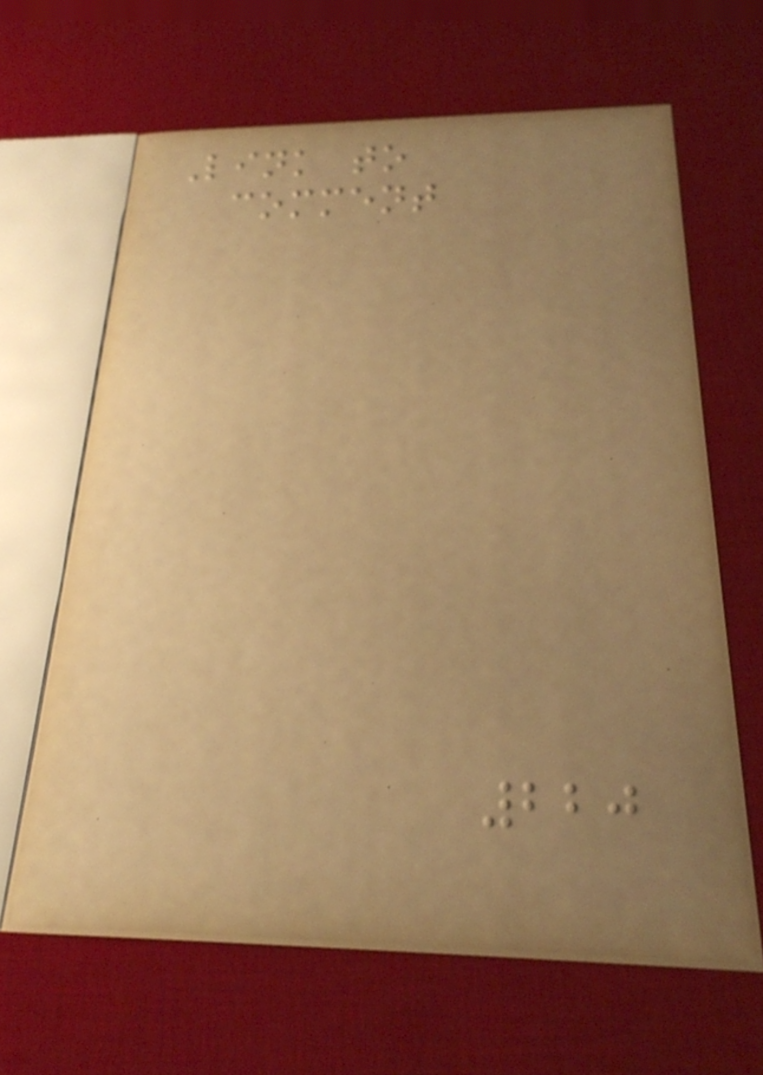Link to
comment
220
